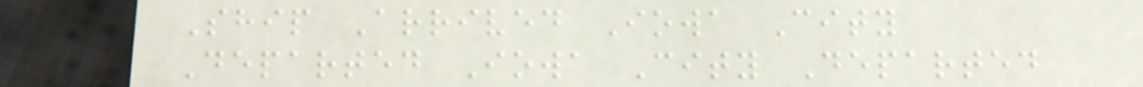Ship Arrived Iowa City
Departed Iowa City Departed
